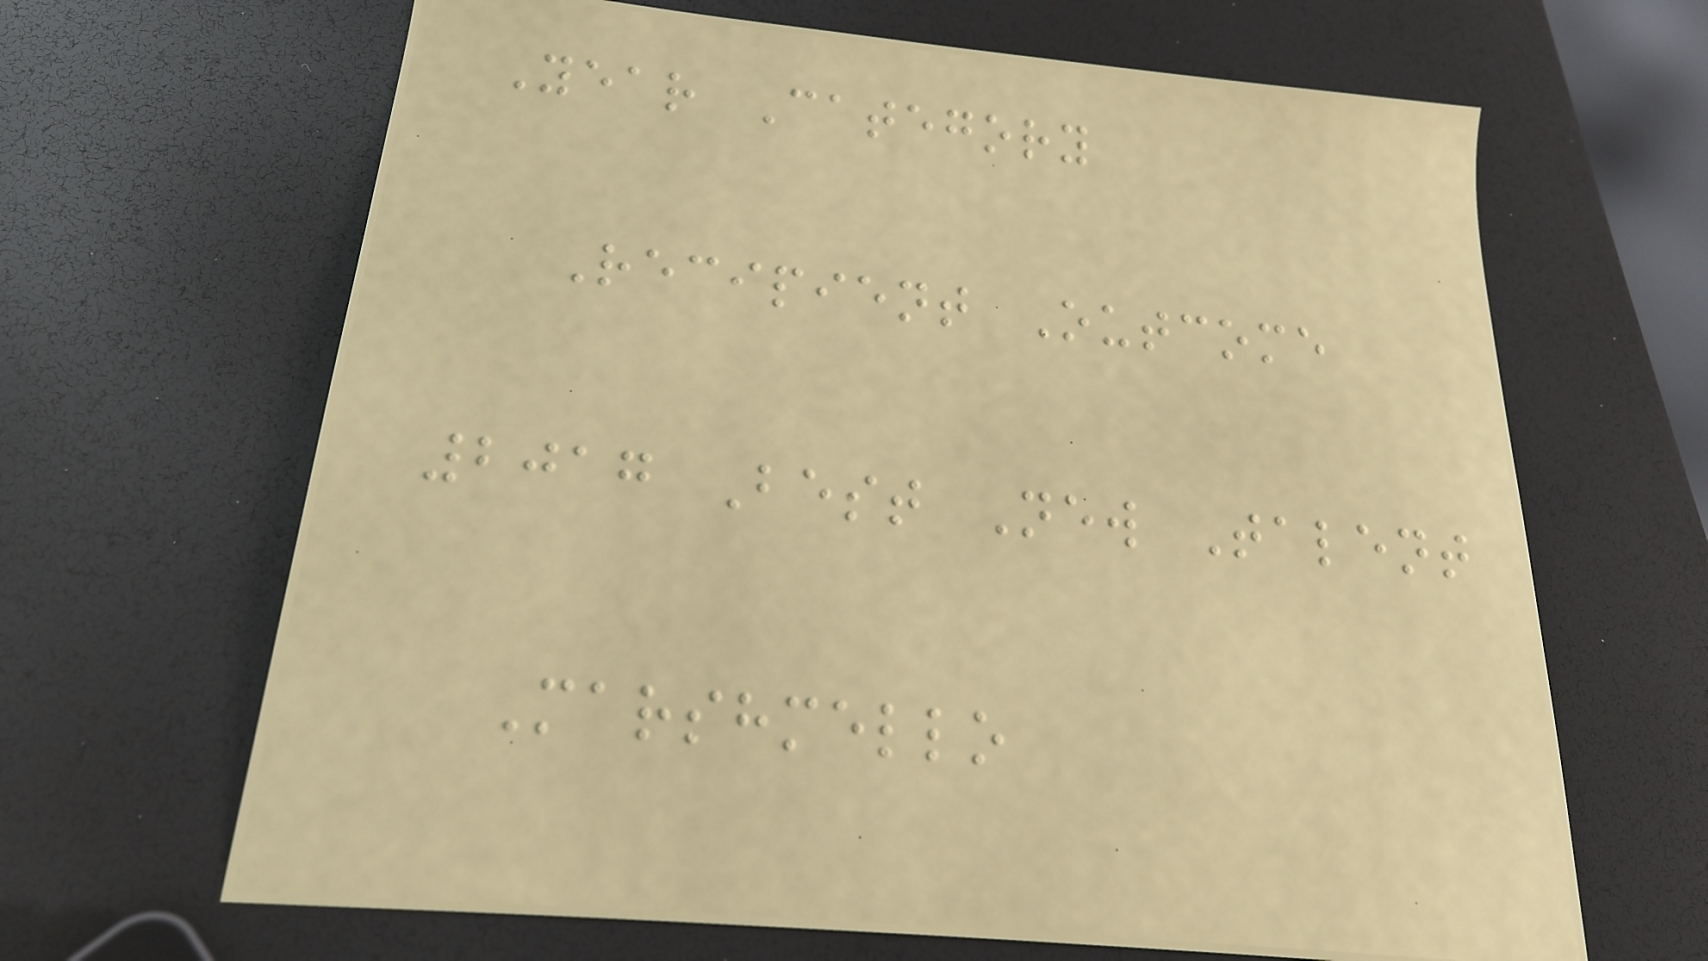Year Category
Recipient Outcome
2017 Best New Talent
Marshmello
